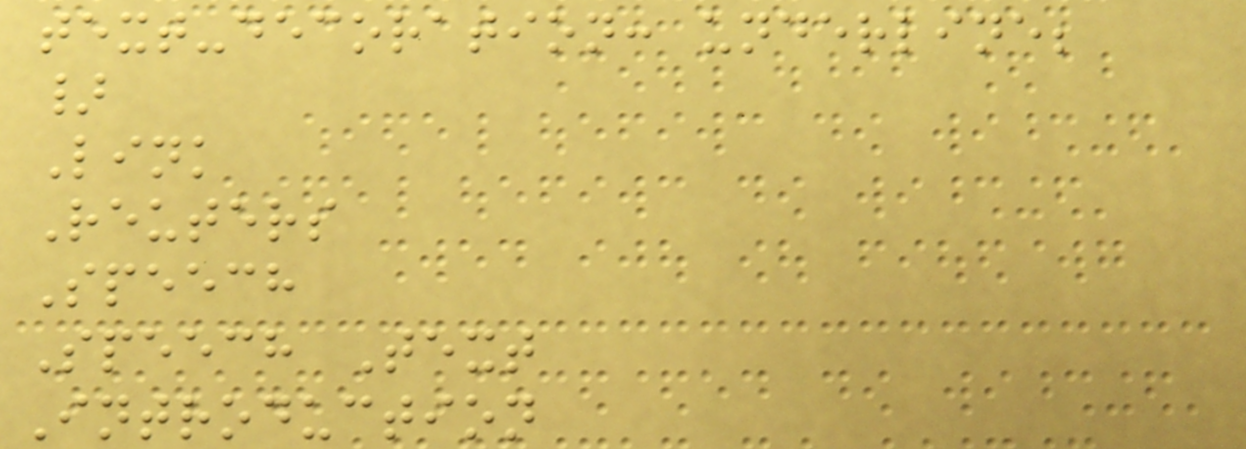text-decoration: underline;
}
Link
Reuters
Speech
Speech Text
Introduction
